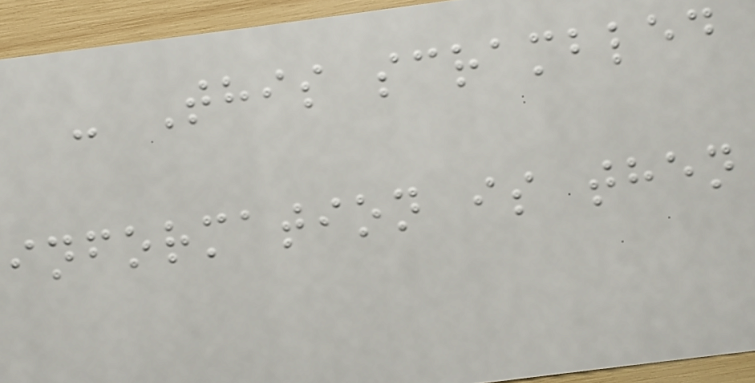- This scrambled
information is then
